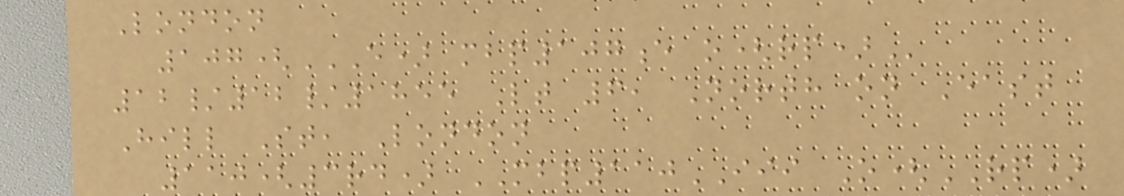London
107(E) MBP107E O(RP)
12/12/1855 Lt 6, North on East
Hill St, London
110(3rd) MBP110III O(RP)
